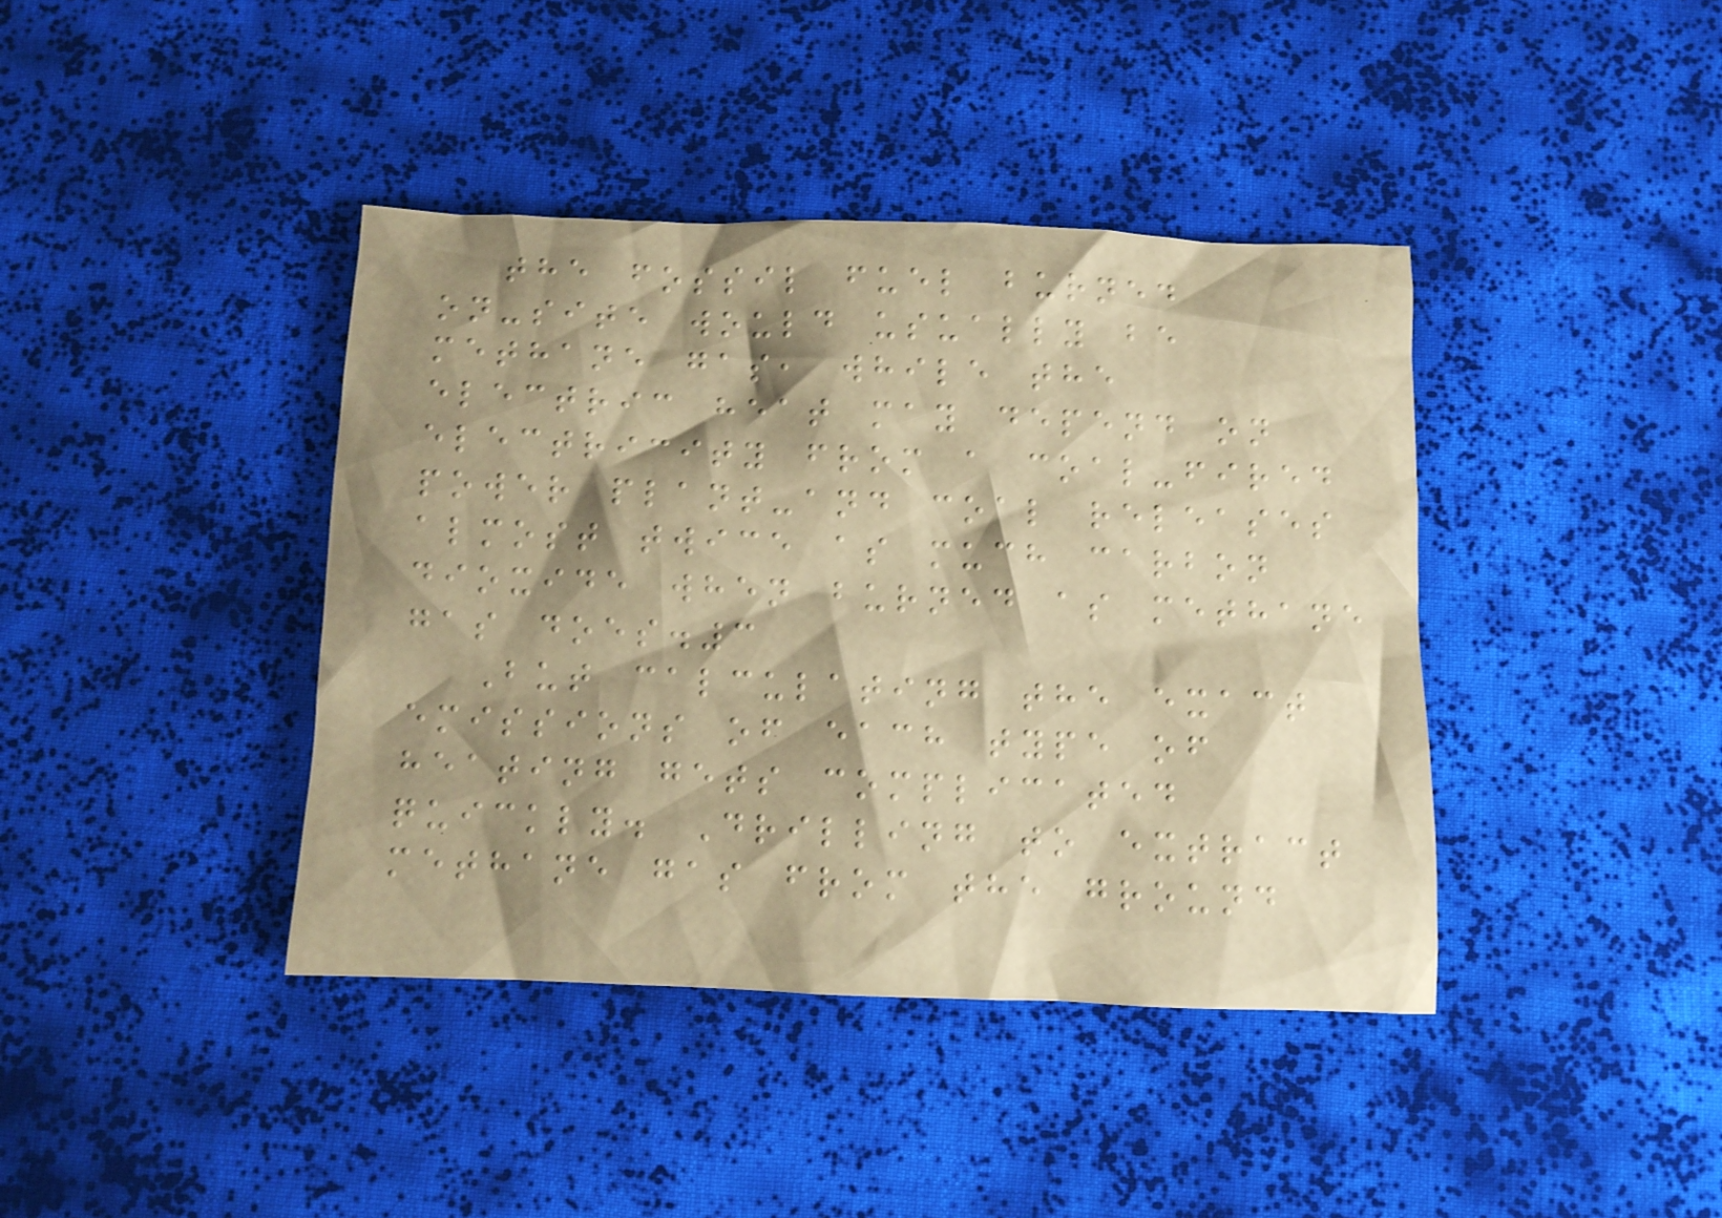the fossil fuel burned
on-site would usually be
methane gas, while the
electric heat may depend on
electricity from a coal-fired
power plant-and coal releases
almost twice as much carbon
dioxide when burned as methane
gas does.3
But calculating the exact
emissions of each type of
heating gets complicated
quickly. Drilling to extract
methane gas from the ground
